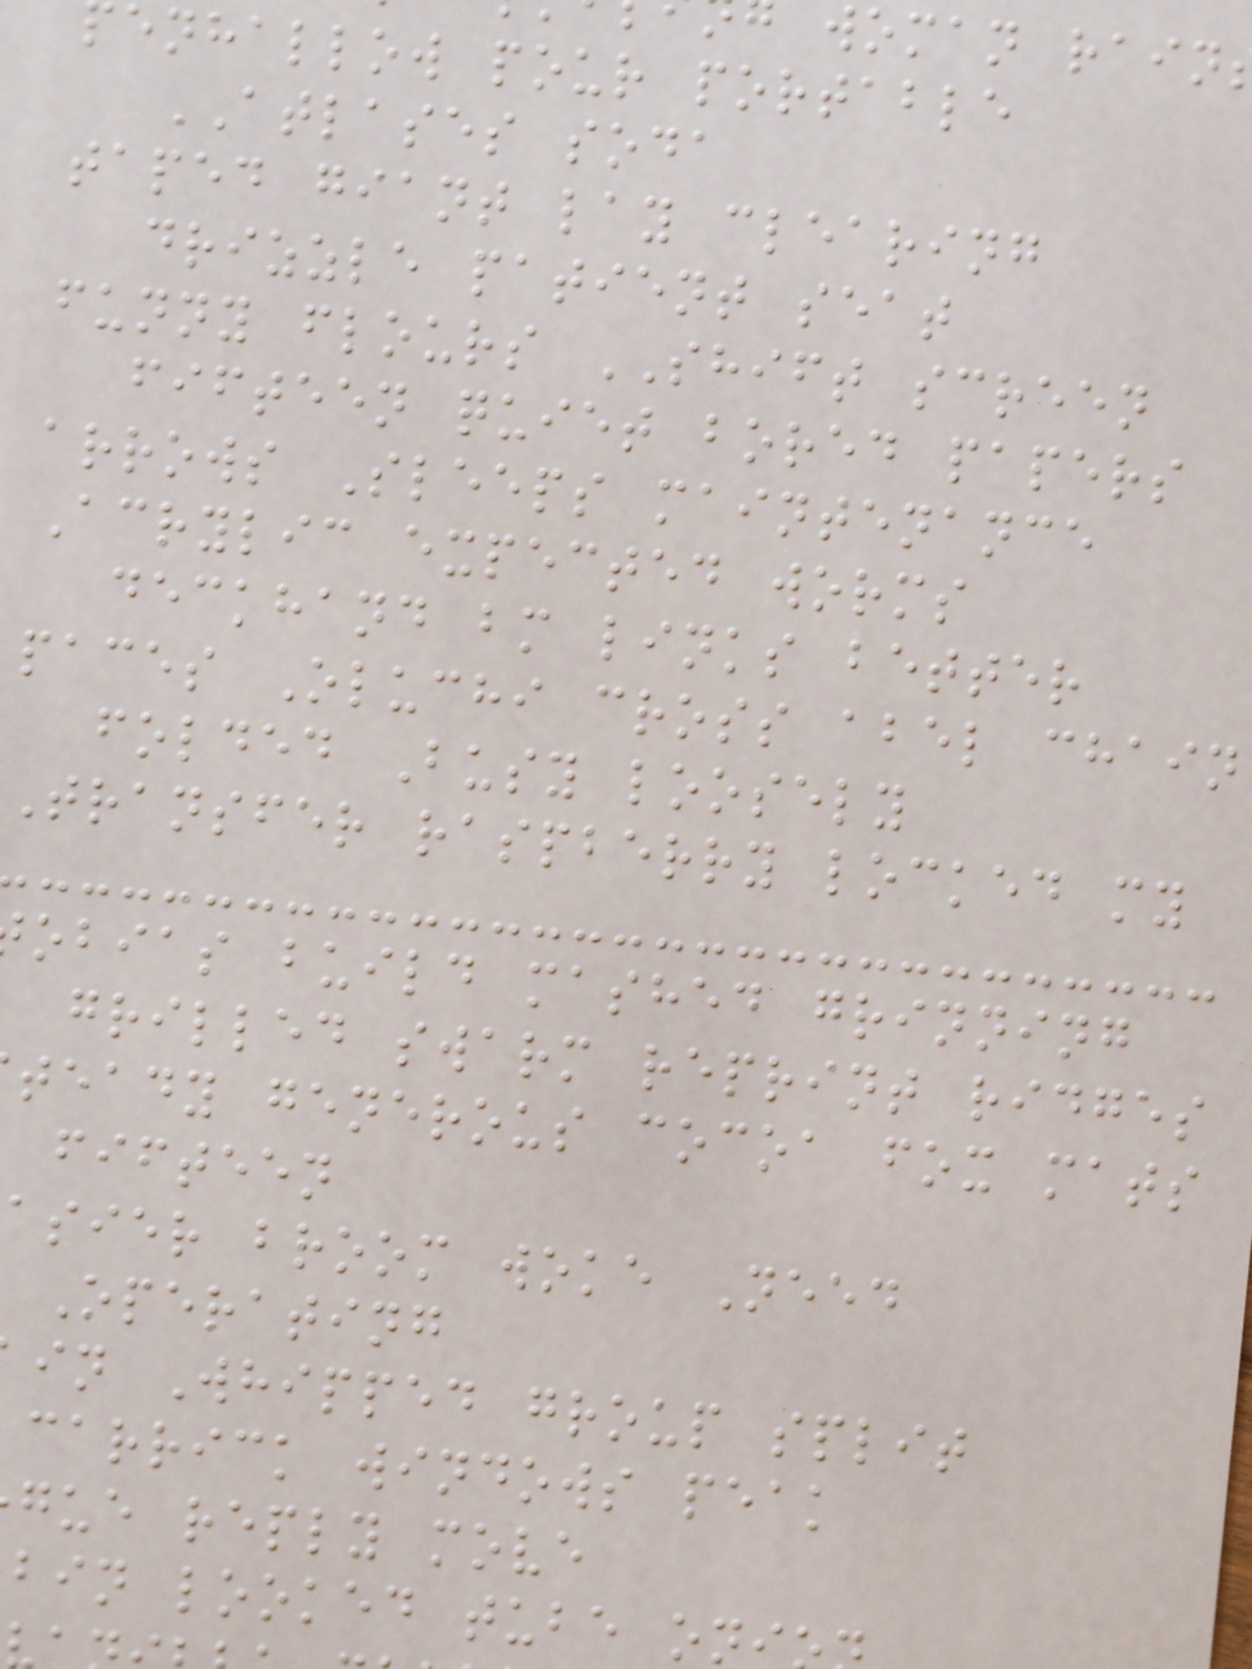woman rain
enhallow pour portable
ATLASES soda
taped giant lay clearing
drizzle patient seat
funny flours SHIFT screen
fifteen quiet bored papers
arrows Sleeps maintenance
Acrylic expected worms
deckhand bm links better
paces Oluchi cross abel chain
folded Busy loosely
Transfer raspberry locked my
obias build mashed grinning
grilled swarm reprint ridges
teady generous cocoa fox mats
fifteen
asier broom woke Need
Operating
in Whipped group split
carrick windows peak
gue reply move
bin looked tube on
